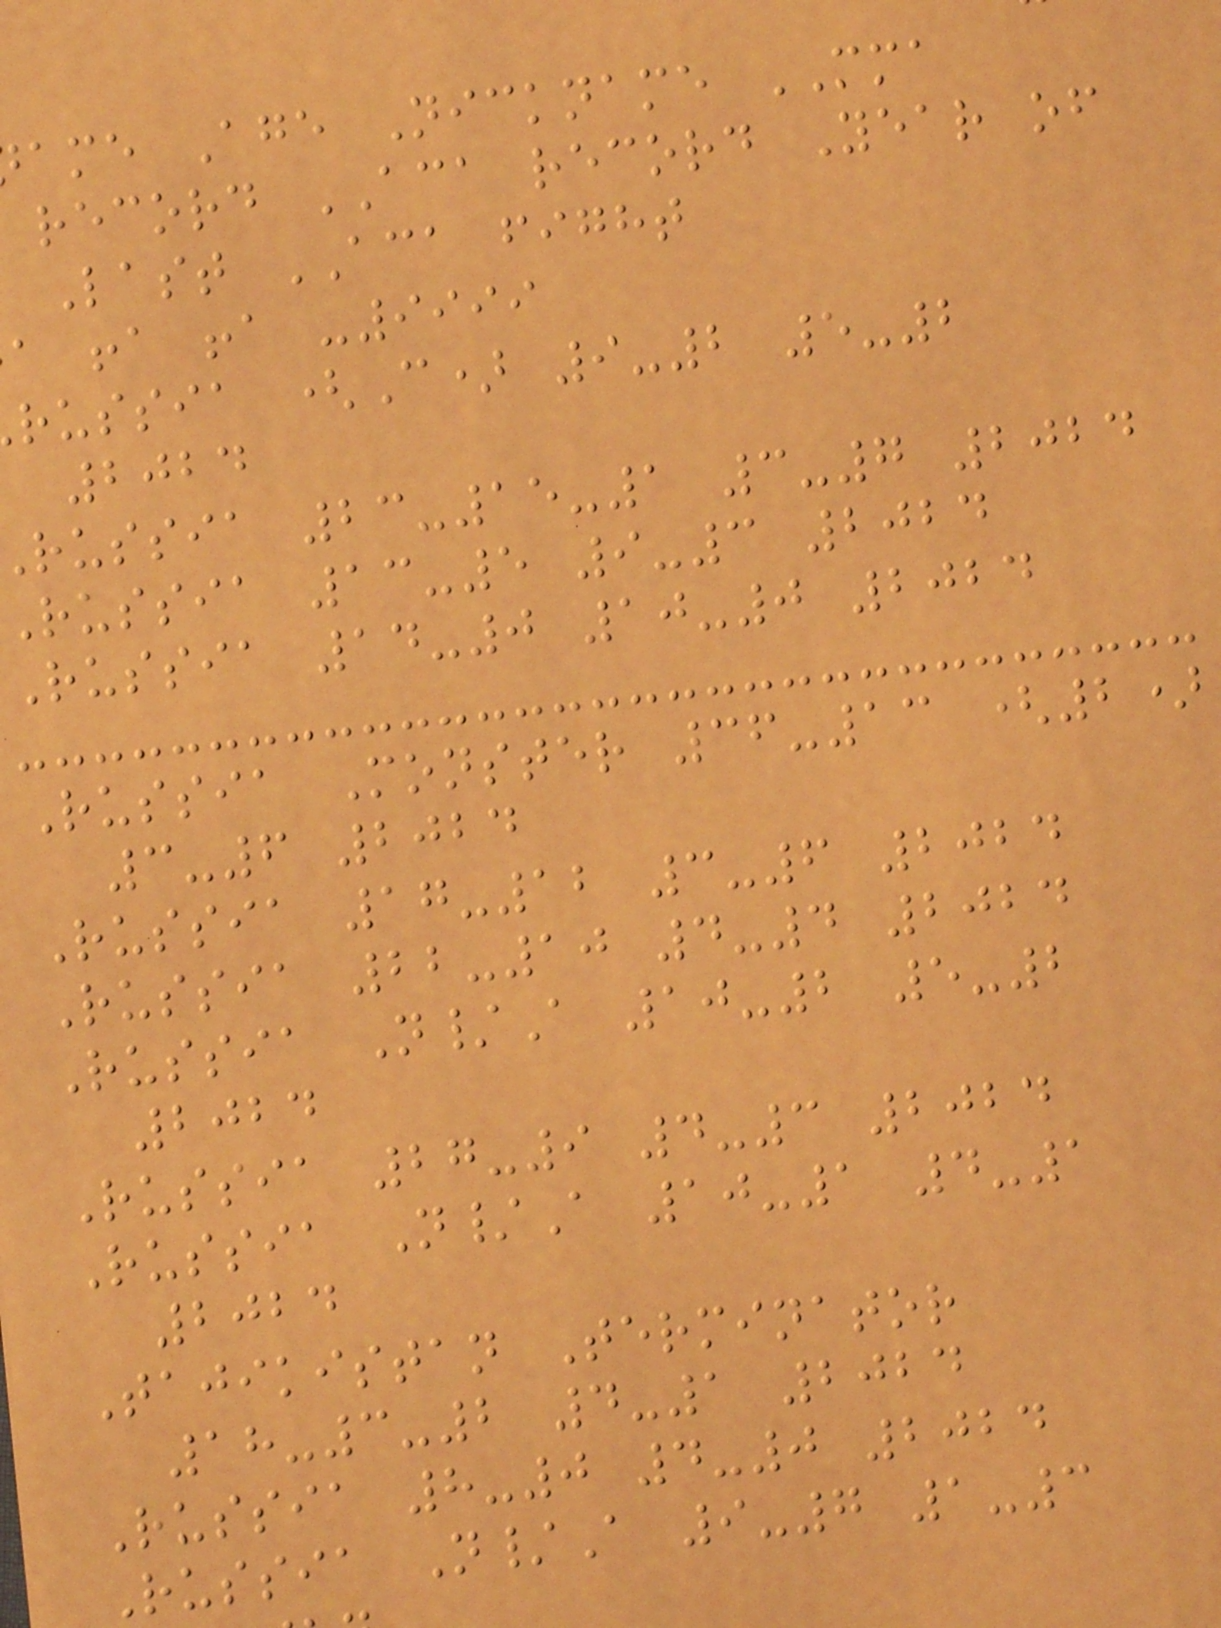ame Age Nickname MMA
record ACA record Year of
Last ACA fight
a !a !a -9999
russia (C) 9-2 5-2
2024
russia 23-15-1 3-7 2024
russia 13-5 9-3 2024
Russia 14-0 10-0 2024
Russia Monster 36-13 (2)
3-6 2024
Russia 17-12 3-6 2024
Russia 22-10 4-4 2024
Russia N/A 10-2 5-2
2024
Russia 27-9 4-3 2024
Russia N/A 10-1 4-1
2024
Tajikistan Terminator
18-3-2 4-1 2024
Russia 8-0 4-0 2024
Russia N/A 9-7 1-3
